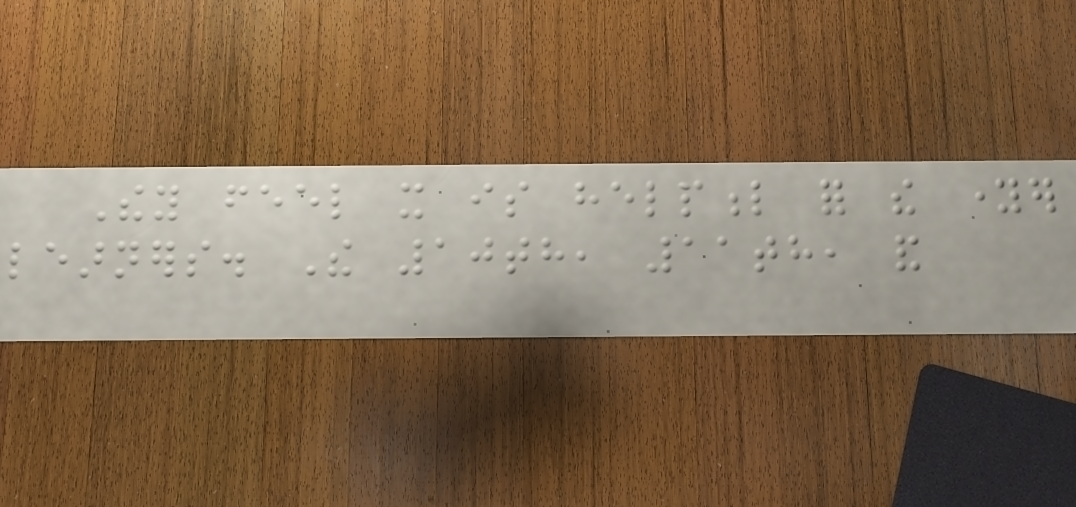They feel it is helpful for the younger
learners. The 10th, 11th, and
